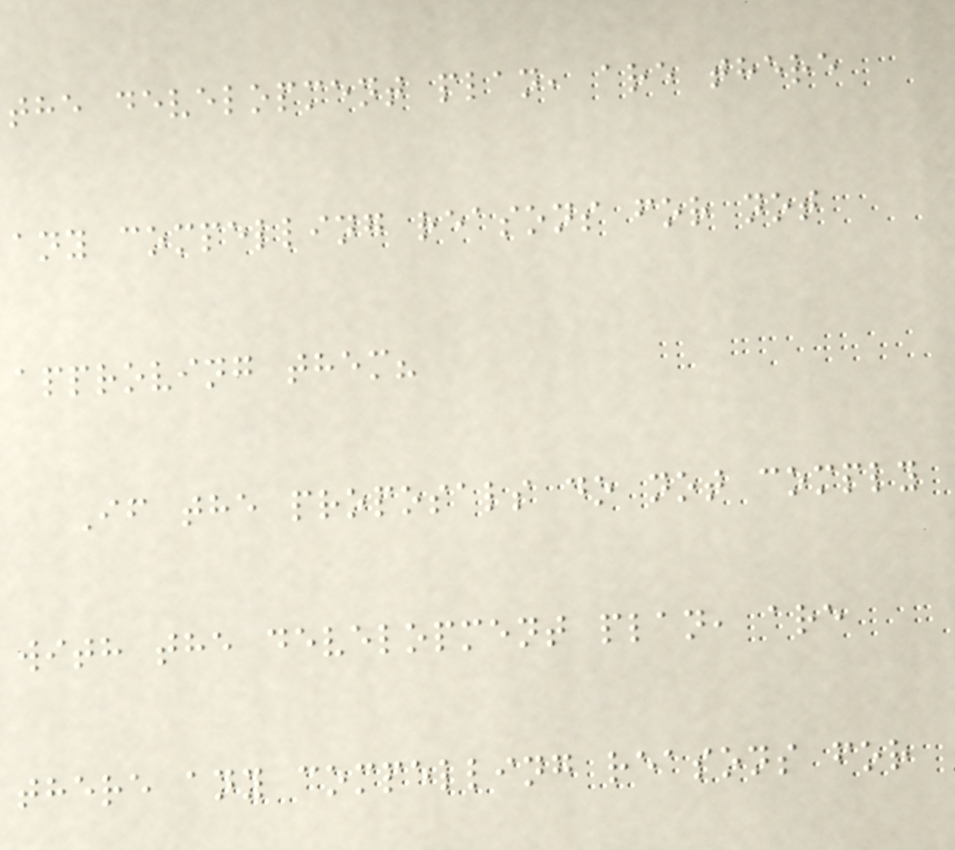the development plan, are there
any compelling reasons for not
approving them?
If the proposals do not comply
with the development plan, are
there any compelling reasons for
